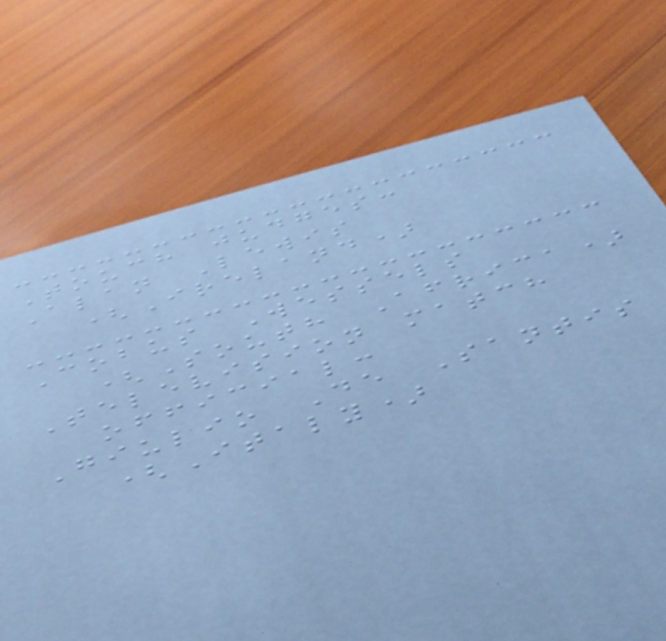Touch judges:
Alan Lewis
(Ireland)
Cobus Wessels
(South Africa)
Television match
official:
Giulio De Santis
(Italy)
